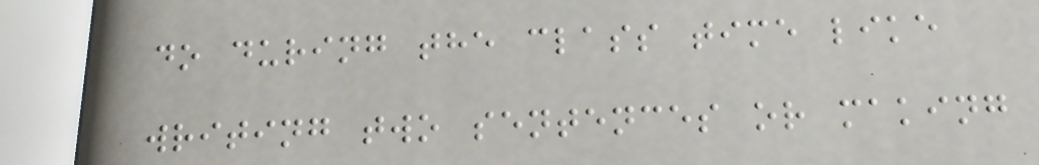do during the class time like
writing two sentences or making
